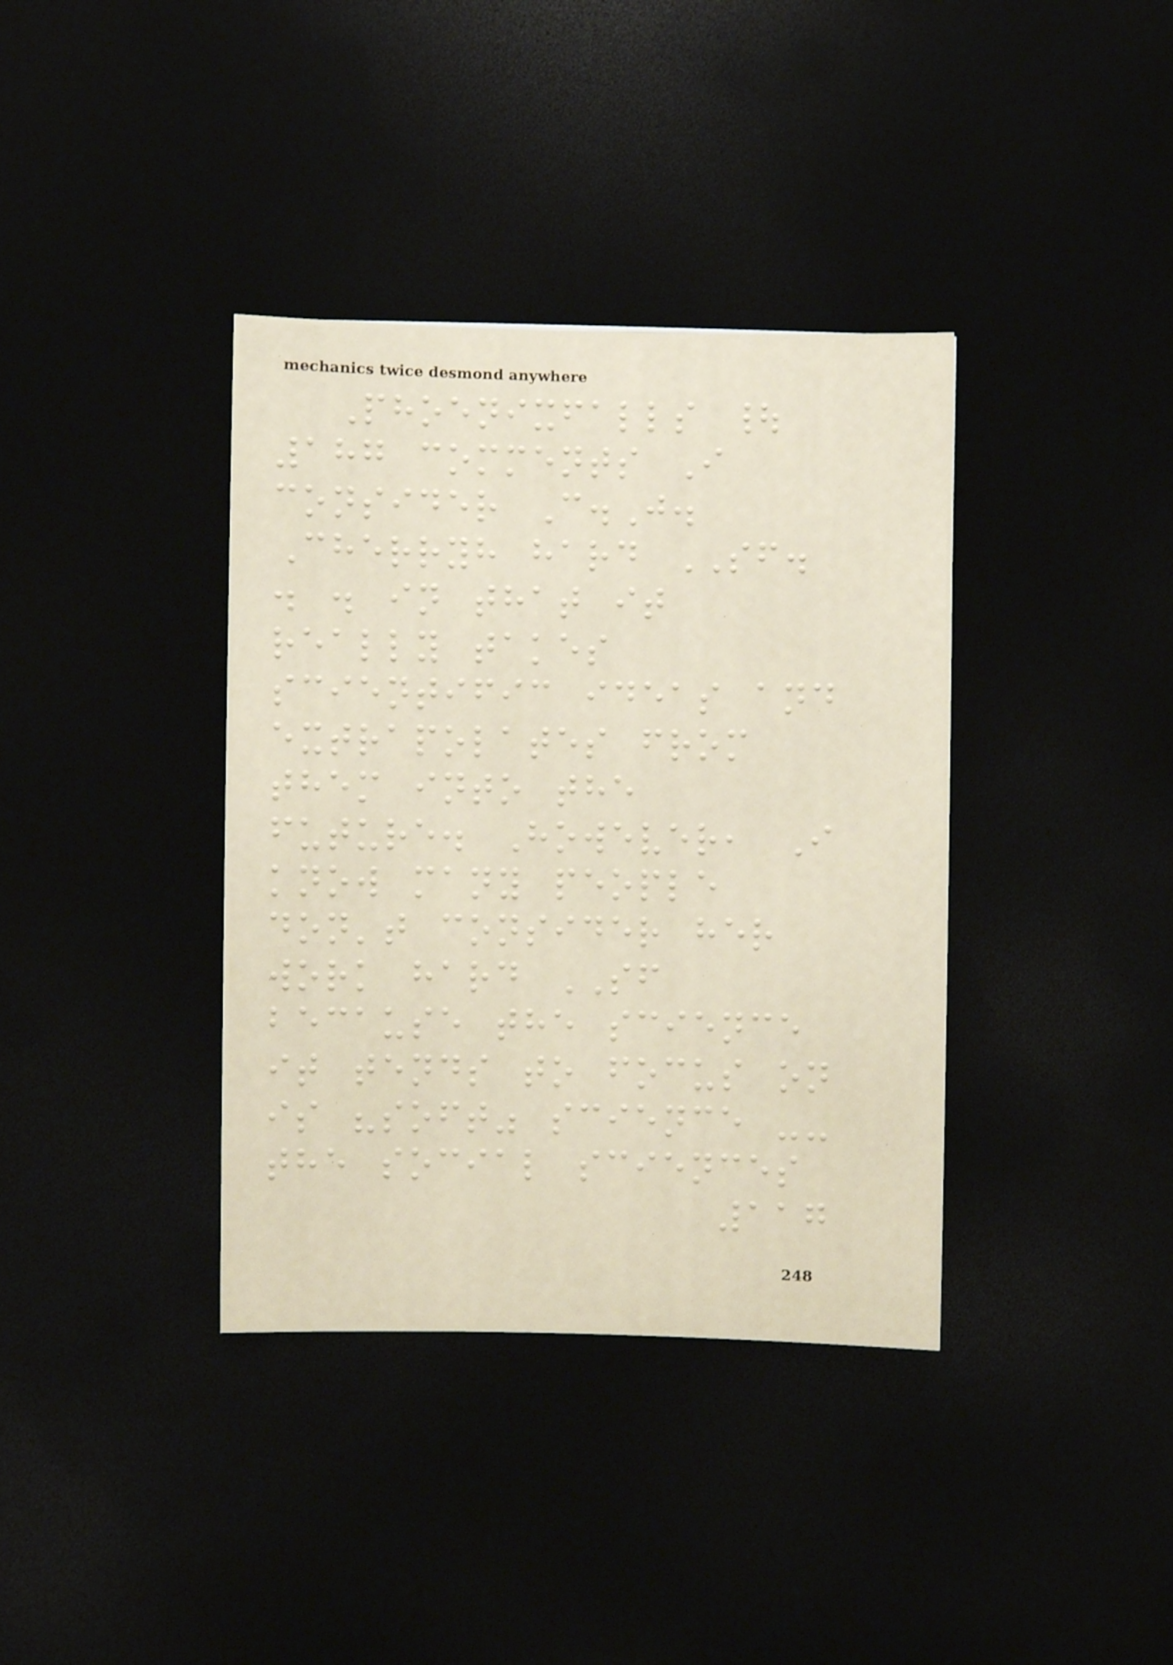Phoenixfalls |
187 comments I
consider C.J.
Cherryh hard SF.
. . in that it
really takes
scientific ideas and
extrapolates from
them into the
future. However, I
know many people
don't consider her
work hard SF
because the science
it tends to focus on
is "soft" science --
the social sciences
117
